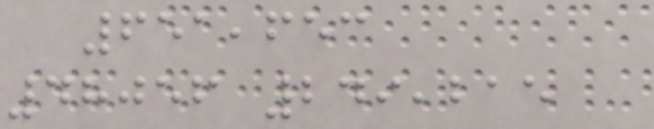651,653
48056 249,215
